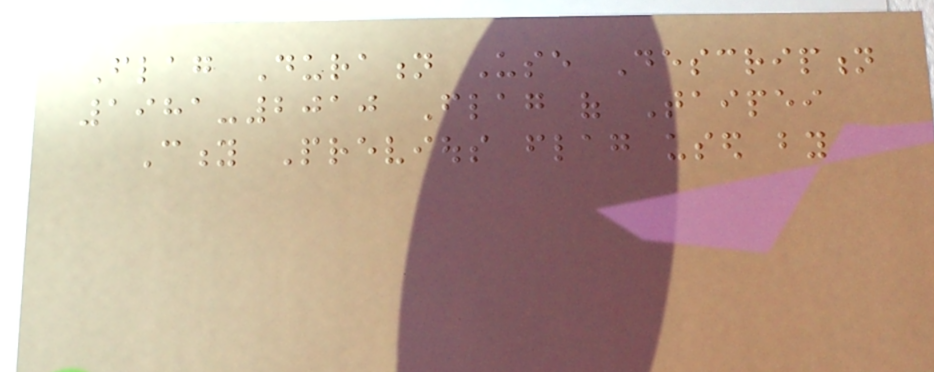Flag Duration Use Description
1981-2010 Flag of Taipei
City Previous flag used by
